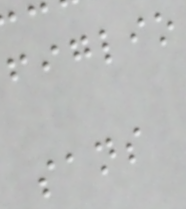figlio
sans
